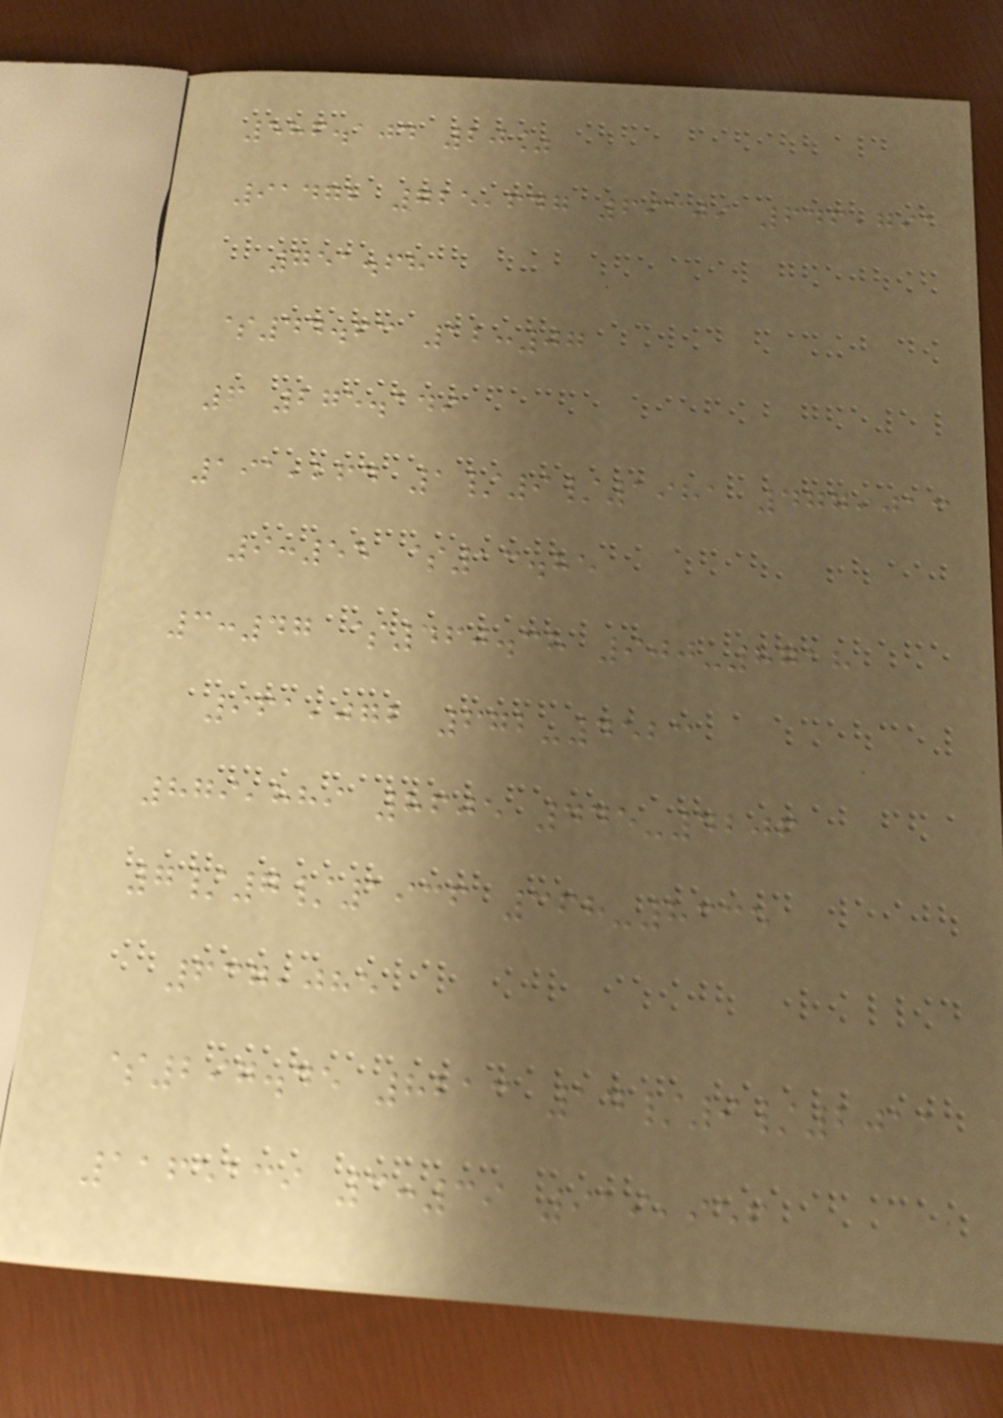586.104 20%
91472 725,647 69309 646,791
751.68
$44.63 12:07
6 275.149
191,264 1/9/1981 477,013
9:55 $13.85
3:47 $460.38 900-8718
961,072 672-4523
879,889 8605 445-4206
7/7/1936 368-8335
637,085
$297.45 8213 14/9/2011
1165139 3:39 919,956
